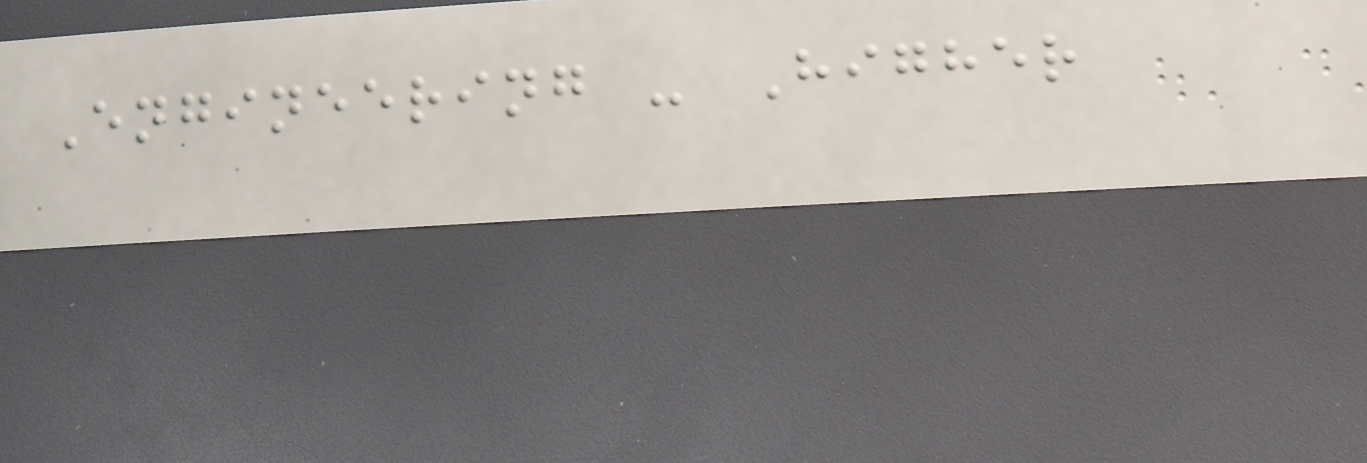Engineering - Higher
